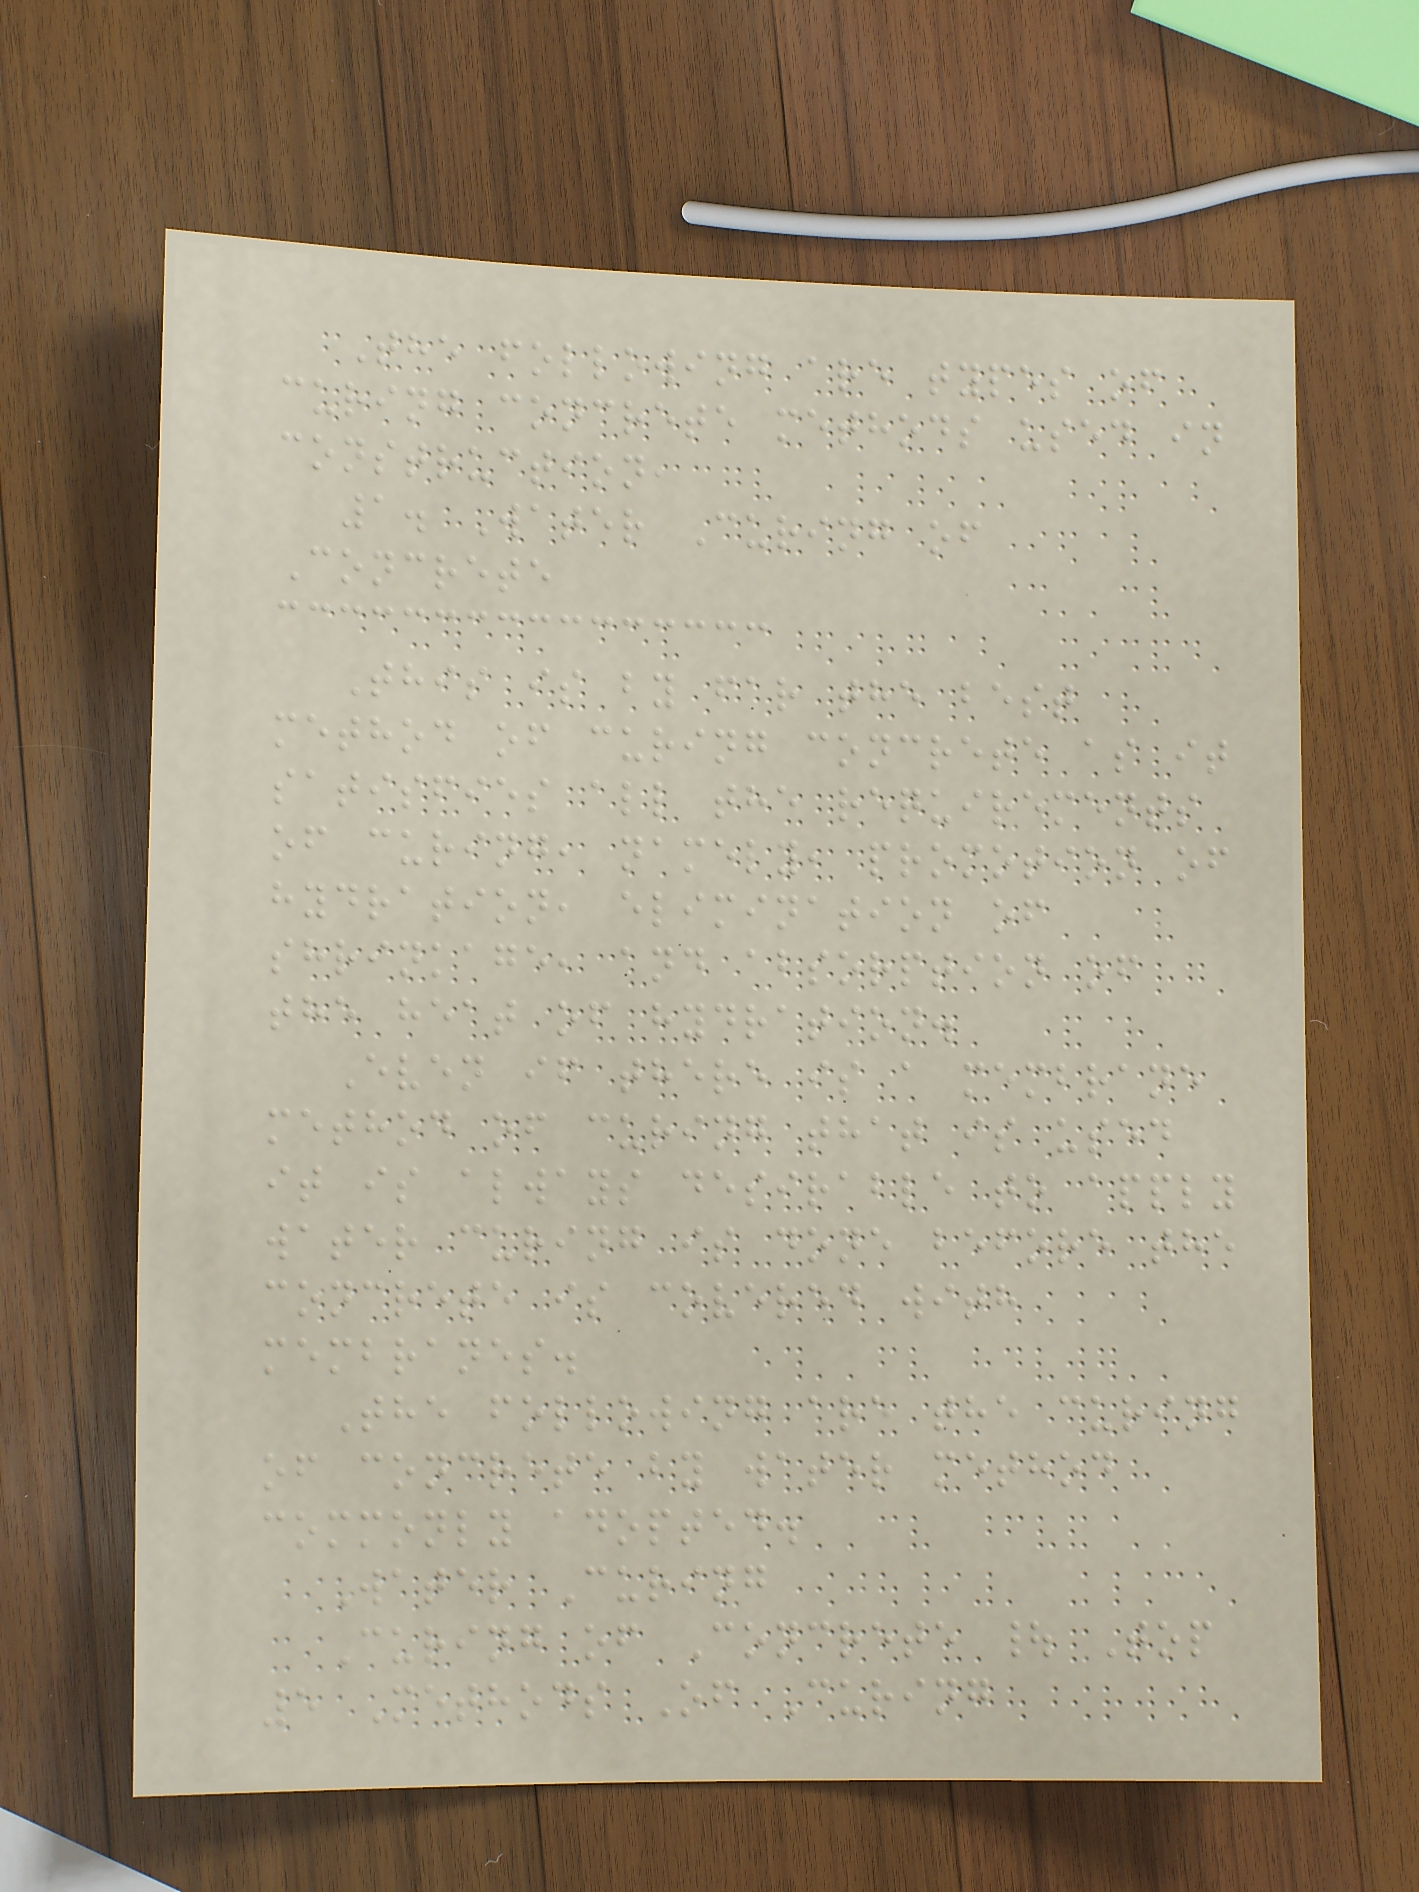The following are types of
curing concrete methods used in
construction,
1. Water Curing of
Concrete
This is by far the best
method of curing concrete as it
satisfies all the requirements
of curing, namely, promotion of
hydration, elimination of
shrinkage, and absorption of
the heat of hydration.
Even if there is a membrane
method of curing that is used
it is always desirable to apply
water curing is done before the
concrete is covered with
membranes.
The following are the curing
of concrete by water method
commonly adopted.
Water Curing
Curing of Concrete | Top
5 Methods Of Curing
